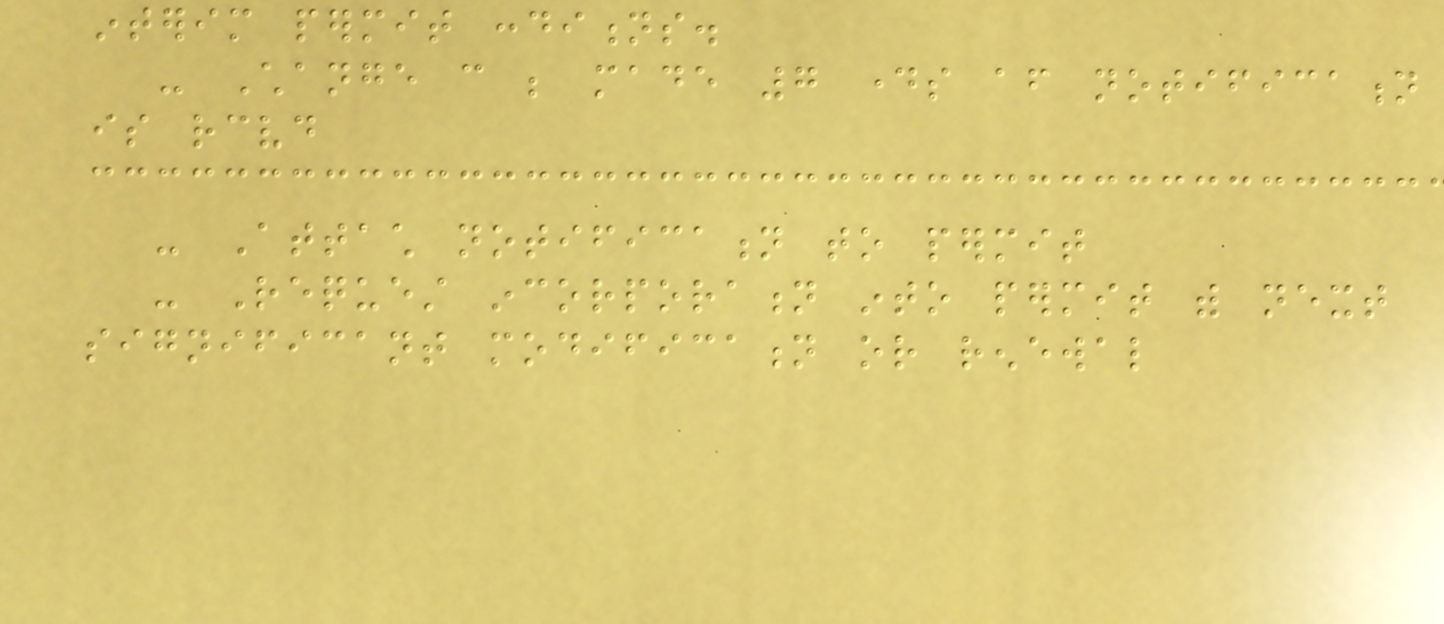interim permit conditions.
- Change can be made 7 days after notification
is received
- Attach notification to permit
- Request incorporation into permit with next
significant modification or renewal
